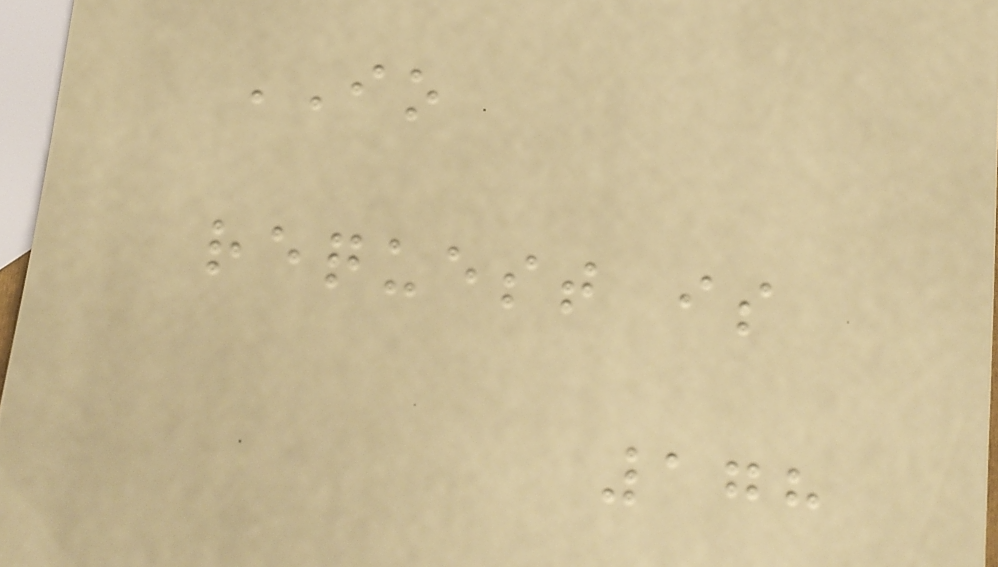IO
request is
178
